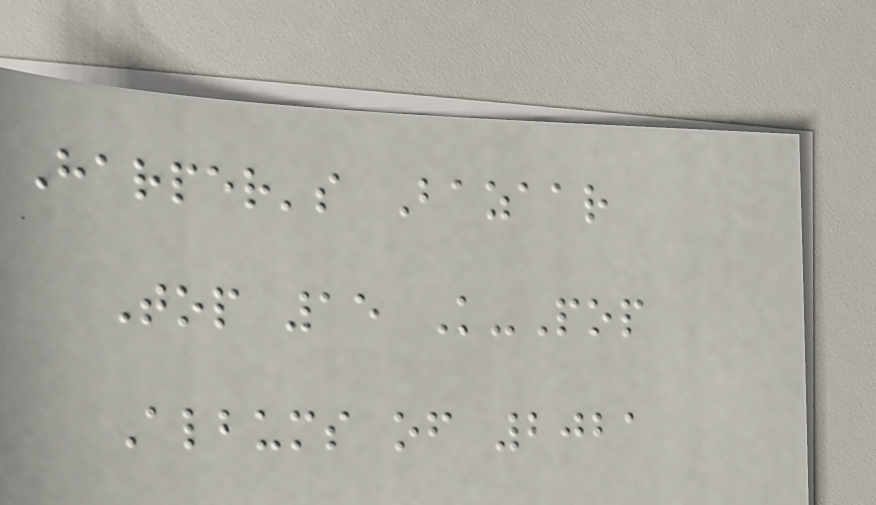Harper's Bazaar
Top 15 K-Pop
Albums of 2021
